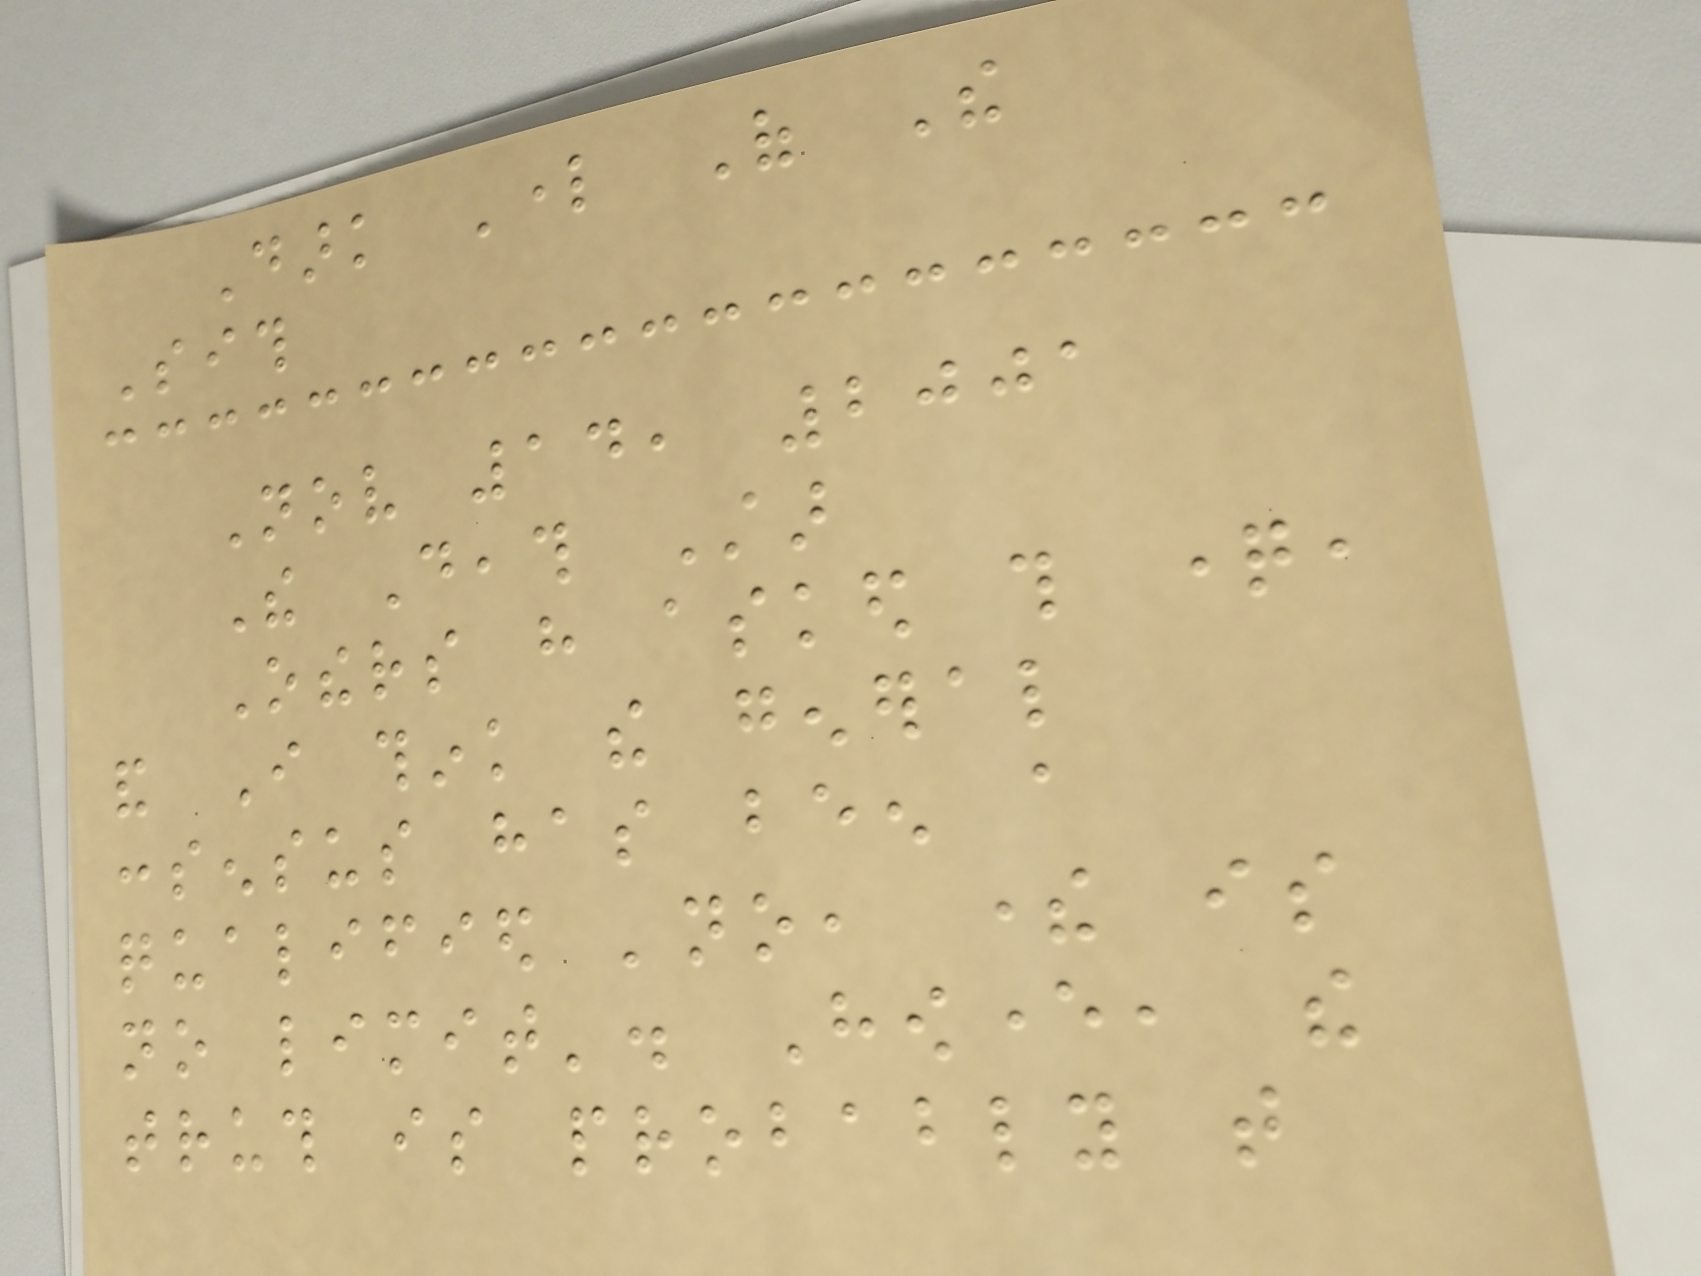Dark Lord Of The
Sith
Nov 14, 2001
The Death Star
Others have asked this question,
and I think the general
consensus has been a
qualified 'no, there is
no limit'. However, the
truth is probably that
